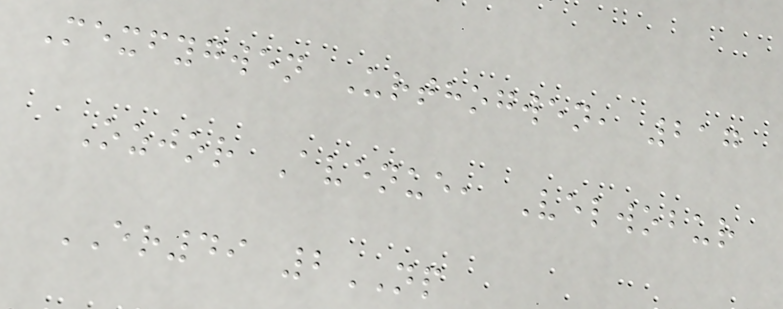Mexfygwen Urthogwen, 217
Ozjor Avenue, Velwobur
ER49 2NP
